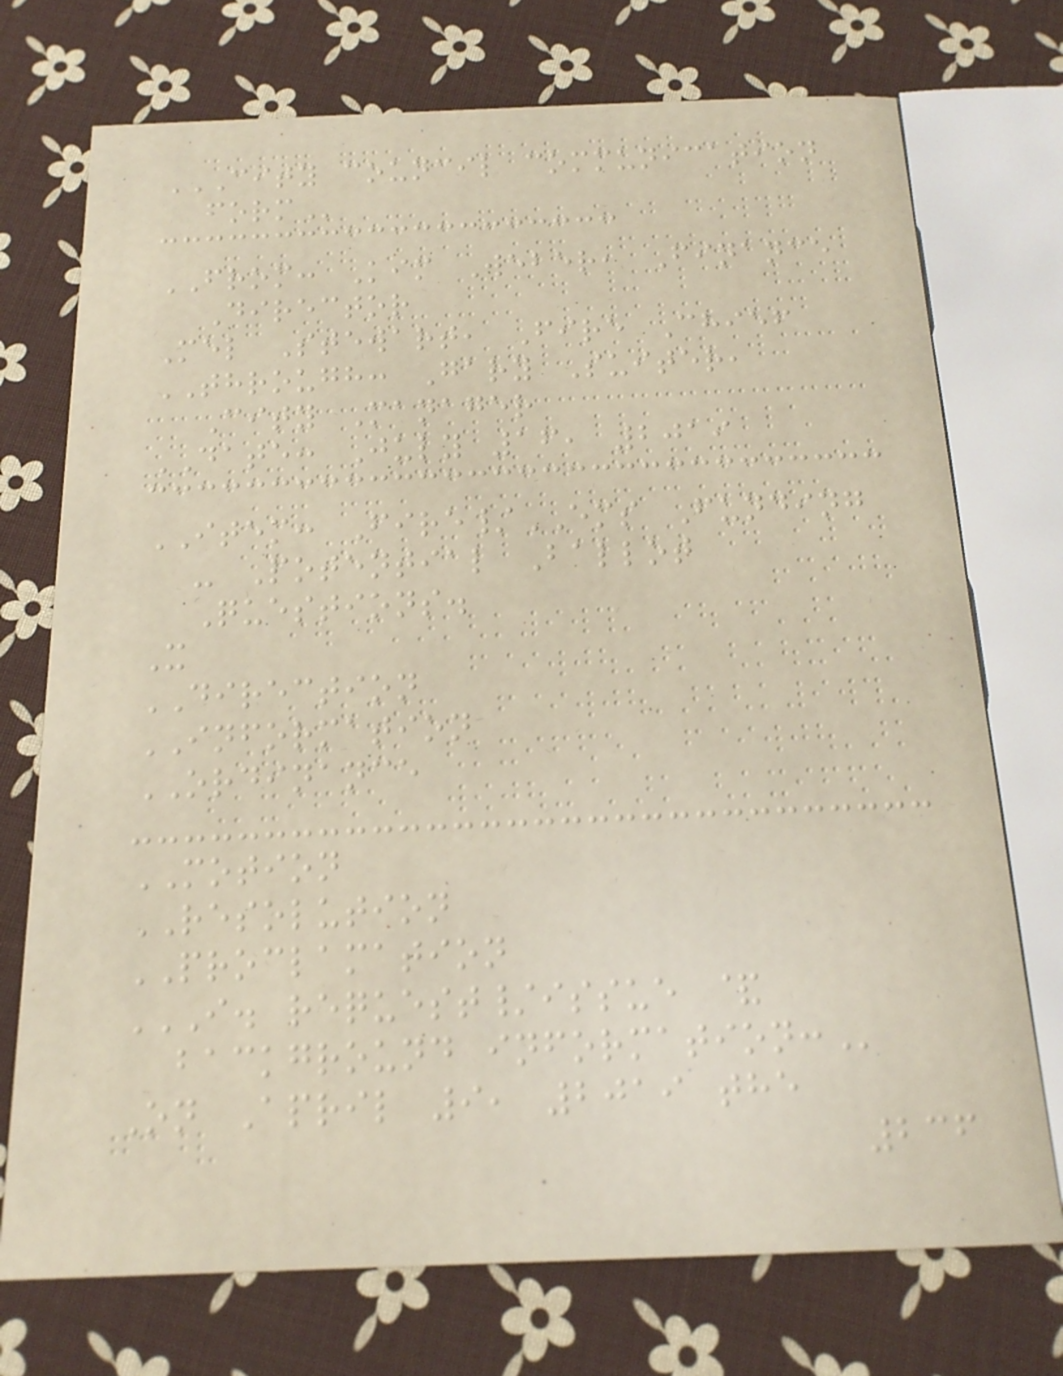CITY COUNCIL COMMUNICATION
FORM
FROM: Kim Weber, Finance
Director
Mel Stewart, Fire Chief
THROUGH: Gary Suiter,
City Manager
DATE: July 16, 2019
ITEM: Fire/EMS Funding
- Potential Ballot
Questions.
X
DIRECTION
INFORMATION
ORDINANCE
MOTION
RESOLUTION
PROCLAMATION
I. REQUEST/ISSUE &
BACKGROUND INFORMATION:
On April 9, 2019 the
236
